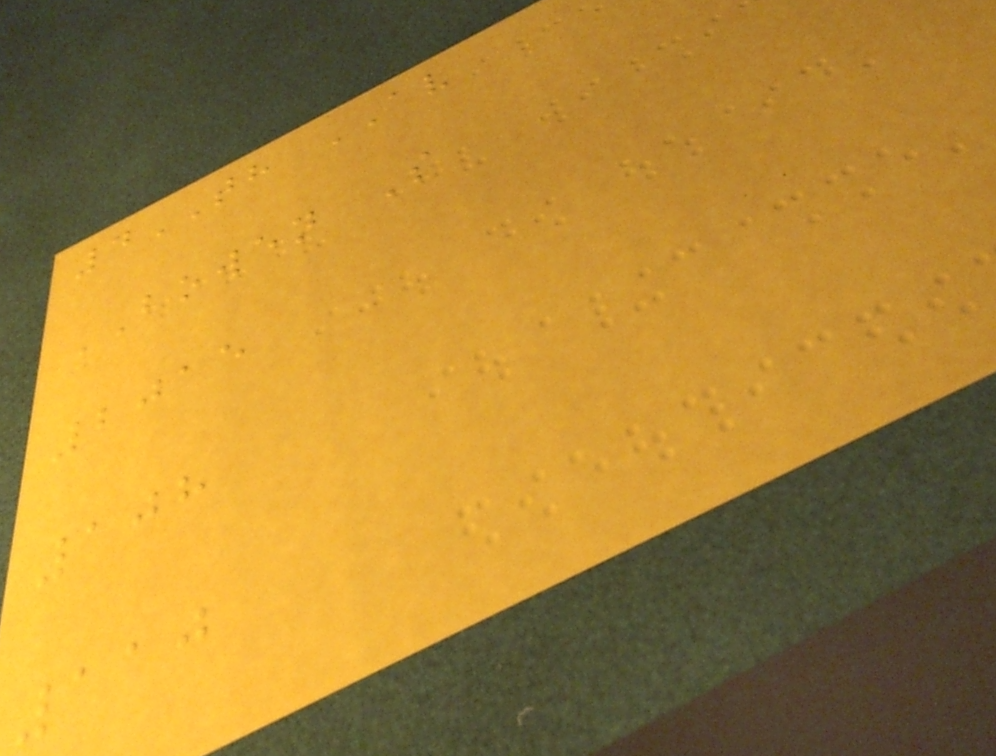4TH AV
BOWEN S
2015
108
110
